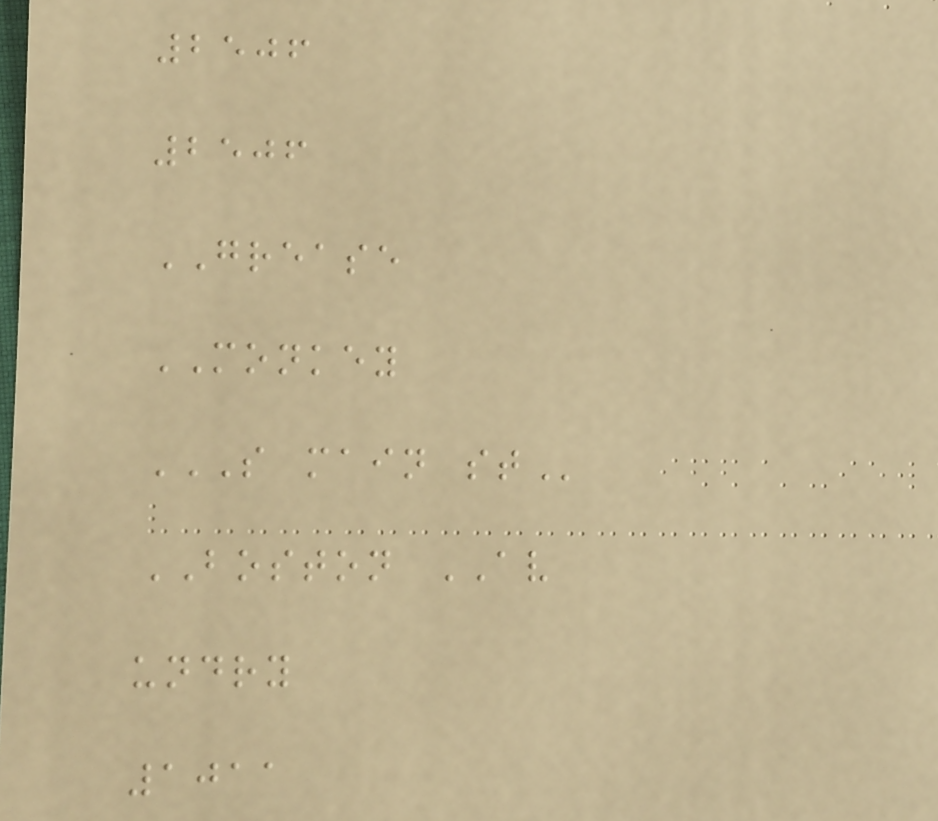2506
2506
GREASE
MONKEY
S MAIN ST
BOSTON AV
undry
1011
